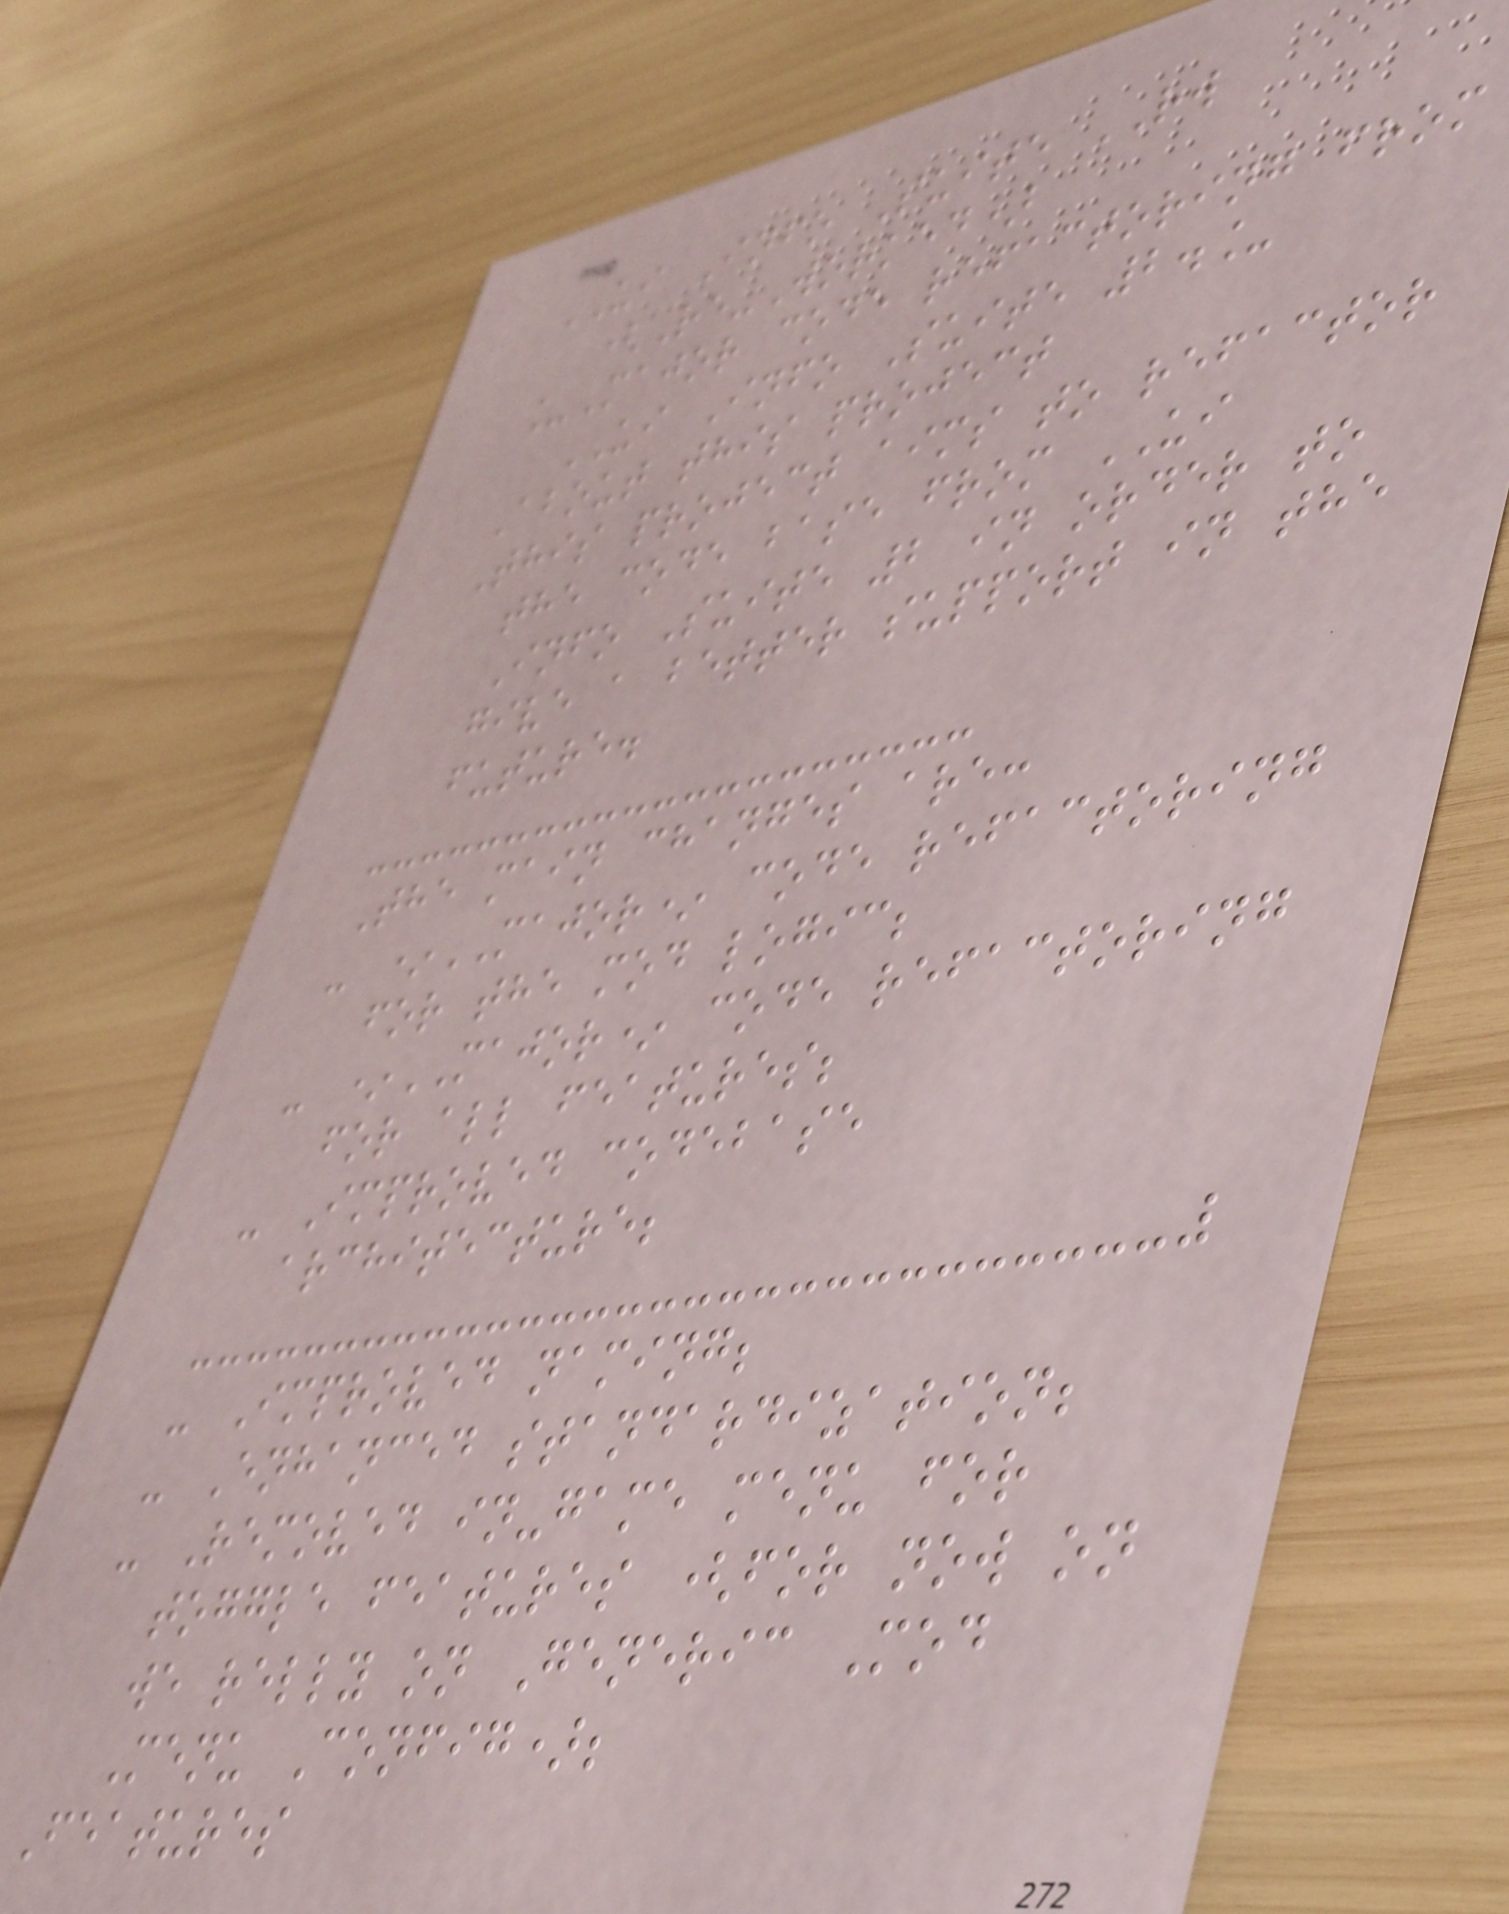UI Info Suite RW
(Re-Worked)
_Major code refactoring from
UI Info Suite 2._
About this project
This project aims to refactor
the code base from UI
Info Suite 2 in order to
give a better support in the
future.
The main changes are:
- *MAJOR* code refactoring
for the mod logic;
- *MAJOR* code refactoring
for all features;
- Improved codebase
architecture;
- Improved naming;
- Enhanced standardization;
- Removed in-game menu for
toggle features (for now on
we relly on Generic Mod
Menu Config);
Features
